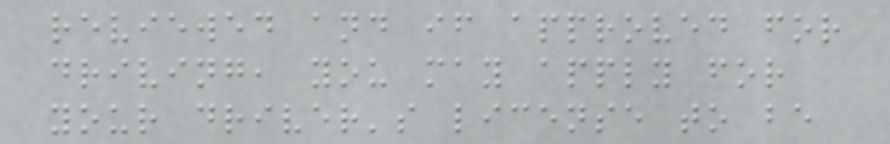reviewed and if approved for
driving, you may apply for
your driver's license to be
